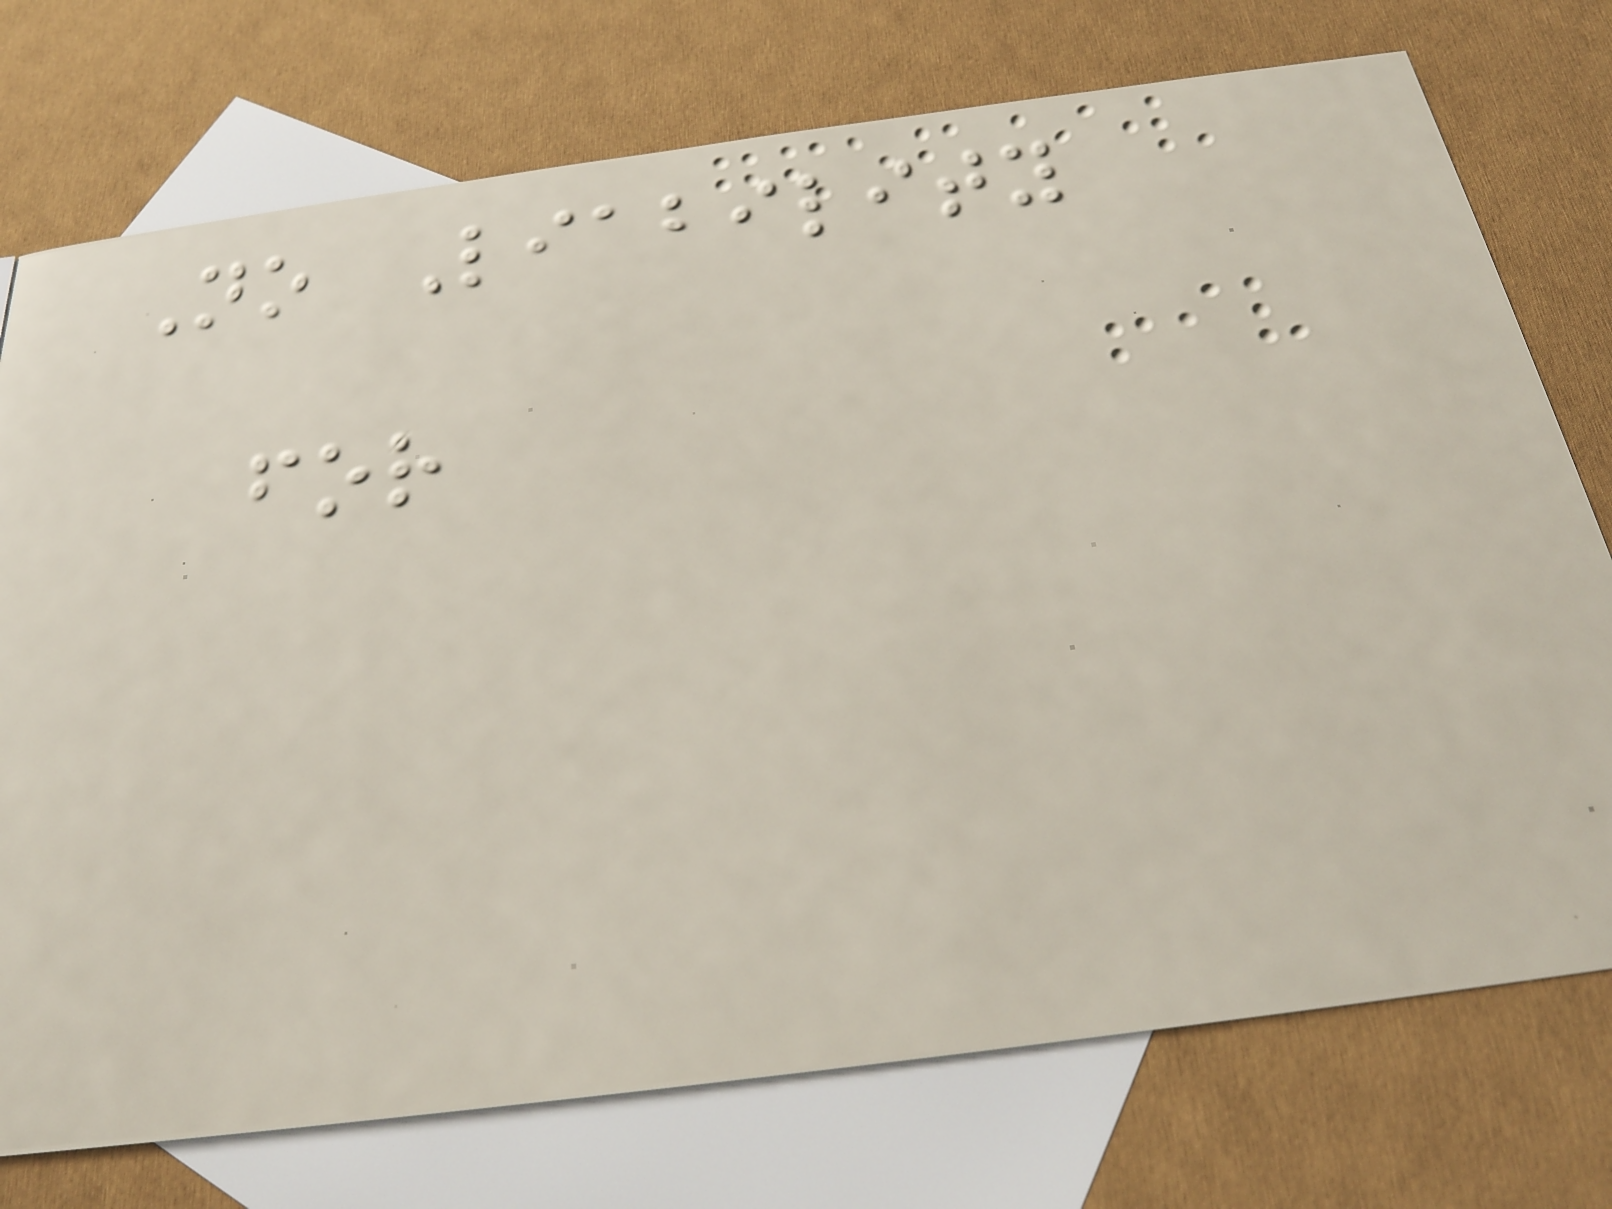No Liability
for
